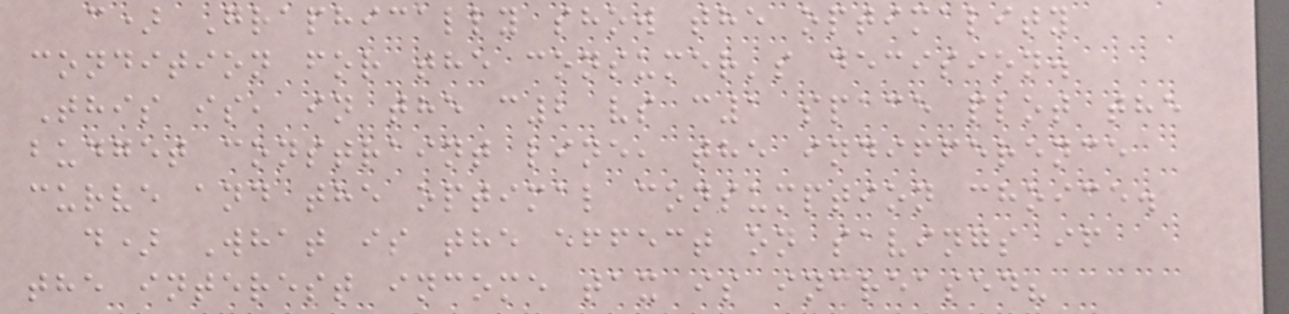c) Graphically show the optimality
condition for the consumer's decision.
This is, in the c2 vs c1 space plot the
budget constraint line, the indifference
curve and the optimal consumption choice.
d) What is the effect on savings if
the interest income tax is increased?
